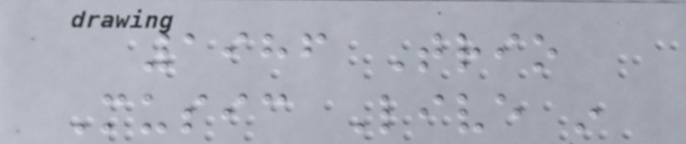1986 Trio
Music Live in
